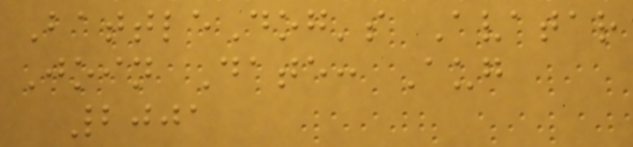BattleDog's Avatar
Join Date: Aug
2001
